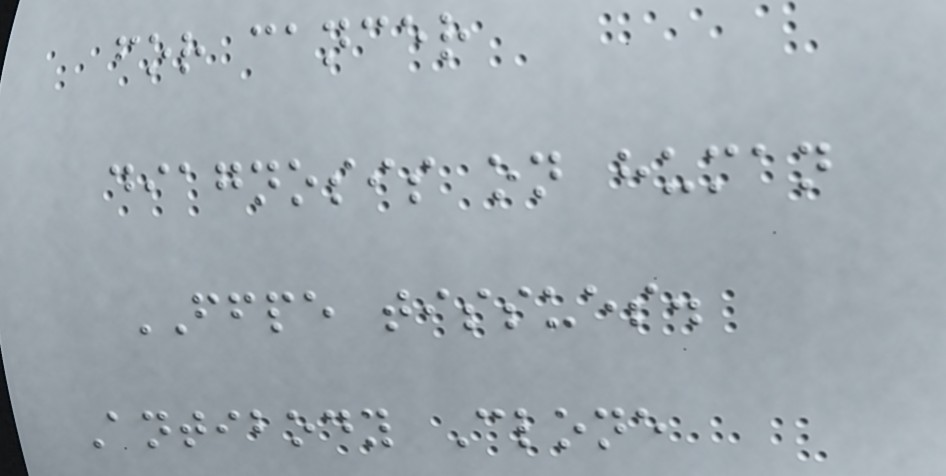for cancer
diagnosis on human
FFPE tissues.
Antibody Clone
